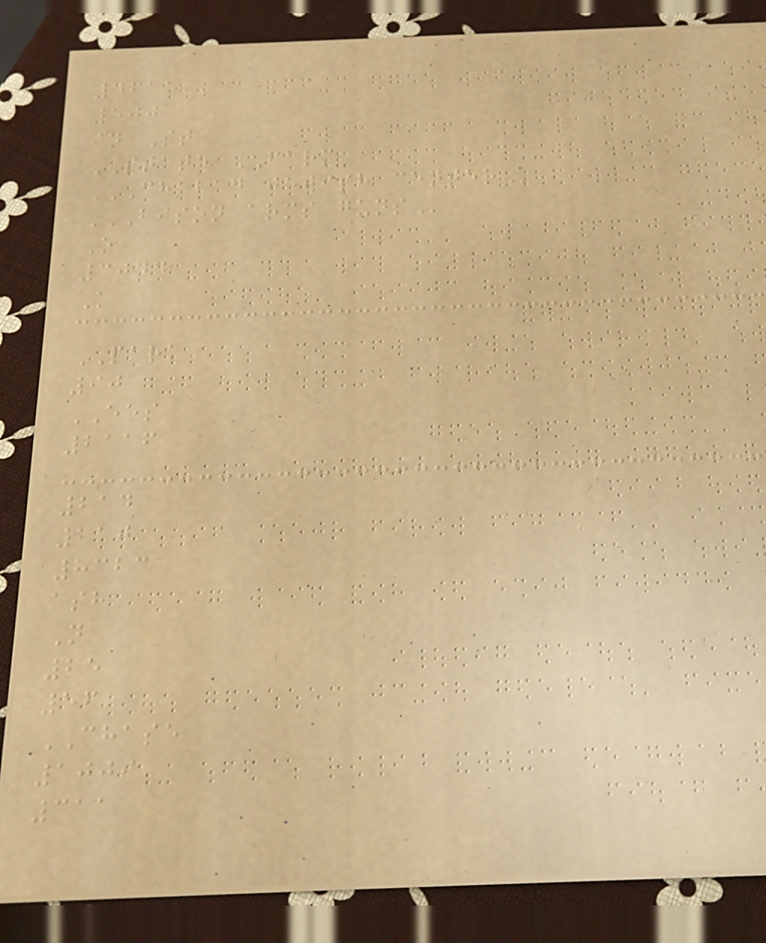4615
500
in St
STATE FARM
CHABAD JEWISH CENTER
BISON ARMS GUNS
O
3044
K
PARK
90
EES
2116
214
210
8323
ash
N
25
56
CHASE
1009
311
